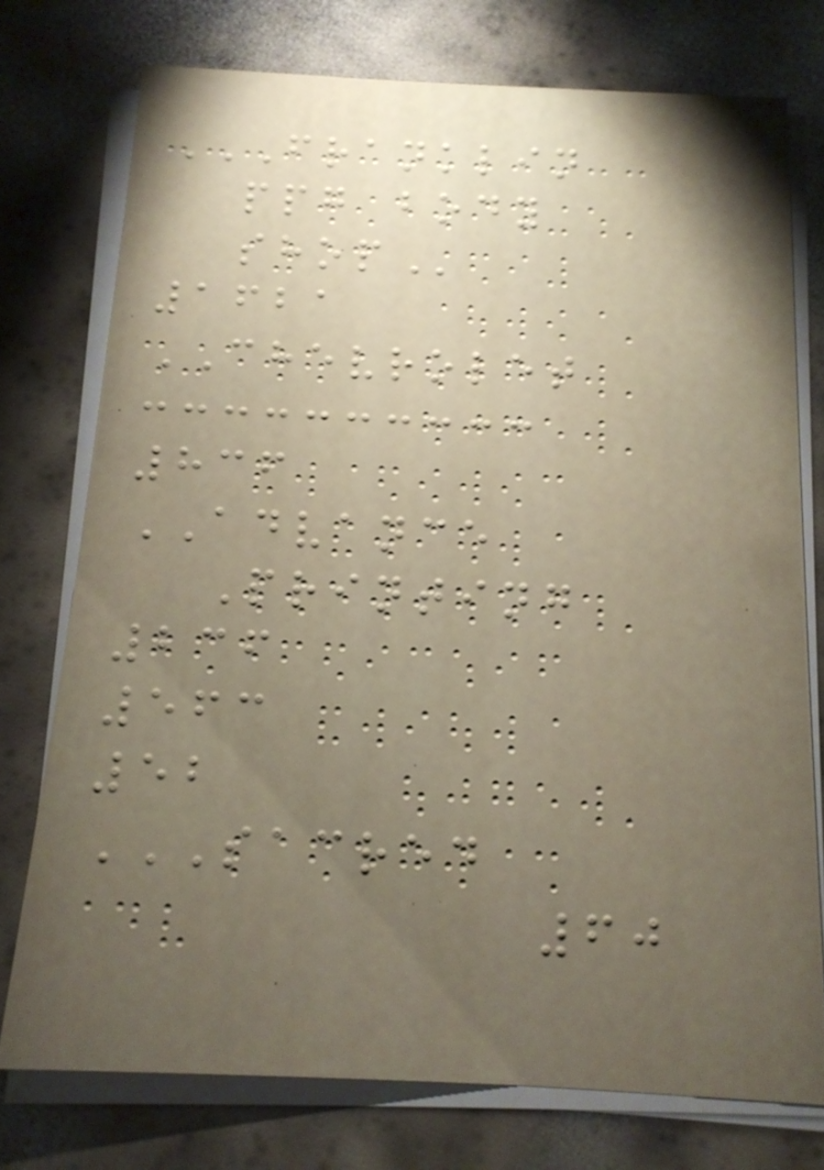FRANKLIN
PPG BODY
SHOP
1621
CHEVROLET
836
ADVANCE
Printing
236
563
52
SACRED
60
